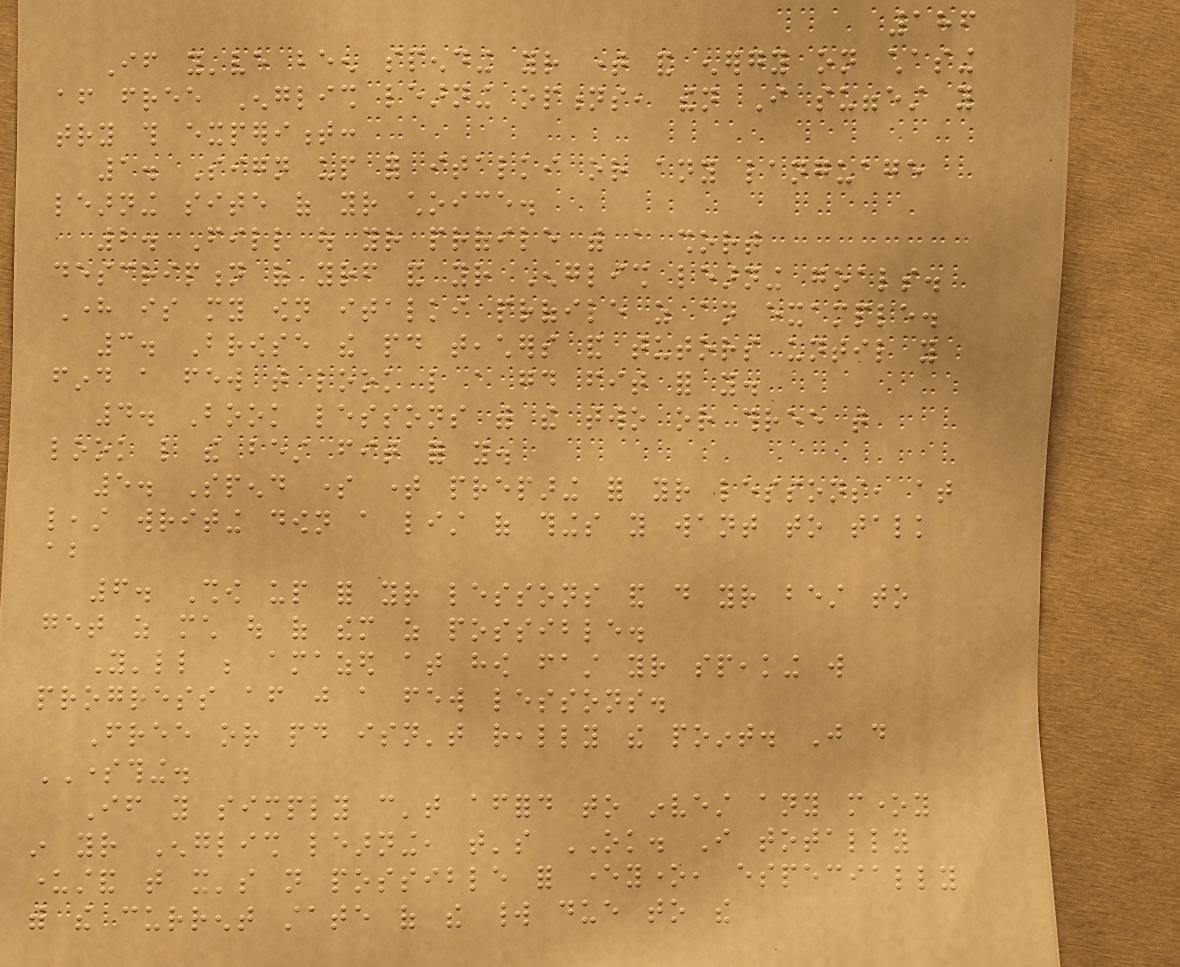186
If you've been spending your time and energy on chasing
after free English learning options, then I suggest you
try this experiment:
1. Sign up for italki or any language
learning site of your choice.
2. Fill out your profile with a short
description of yourself and your English learning goals.
Here is my own italki profile as an example.
3. Browse the paid teachers and tutors until you
find a few that look like a good fit for you.
4. Book lessons with the two or three that
look like the best fit for you.
5. Spend some time preparing for your lessons, at
least writing down a list of things you want to talk
about
6. Show up for your lessons and do your best to
get as much out of them as possible.
You'll be amazed at how fast your speaking will
progress after just a few lessons.
Free or paid isn't really the point. Just do
SOMETHING.
If you simply can't afford to invest any money
in your English learning, that's OK. I totally
understand that it's not possible for everyone, especially
with the current state of the world due to the
